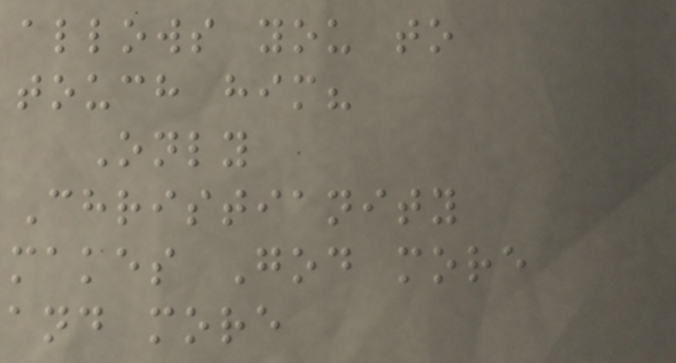allows you to
touch him?
Only
Christianity
makes God more
and more
